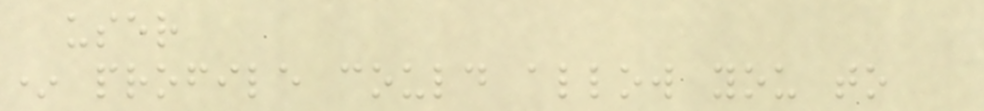user
* profile could allow you to
